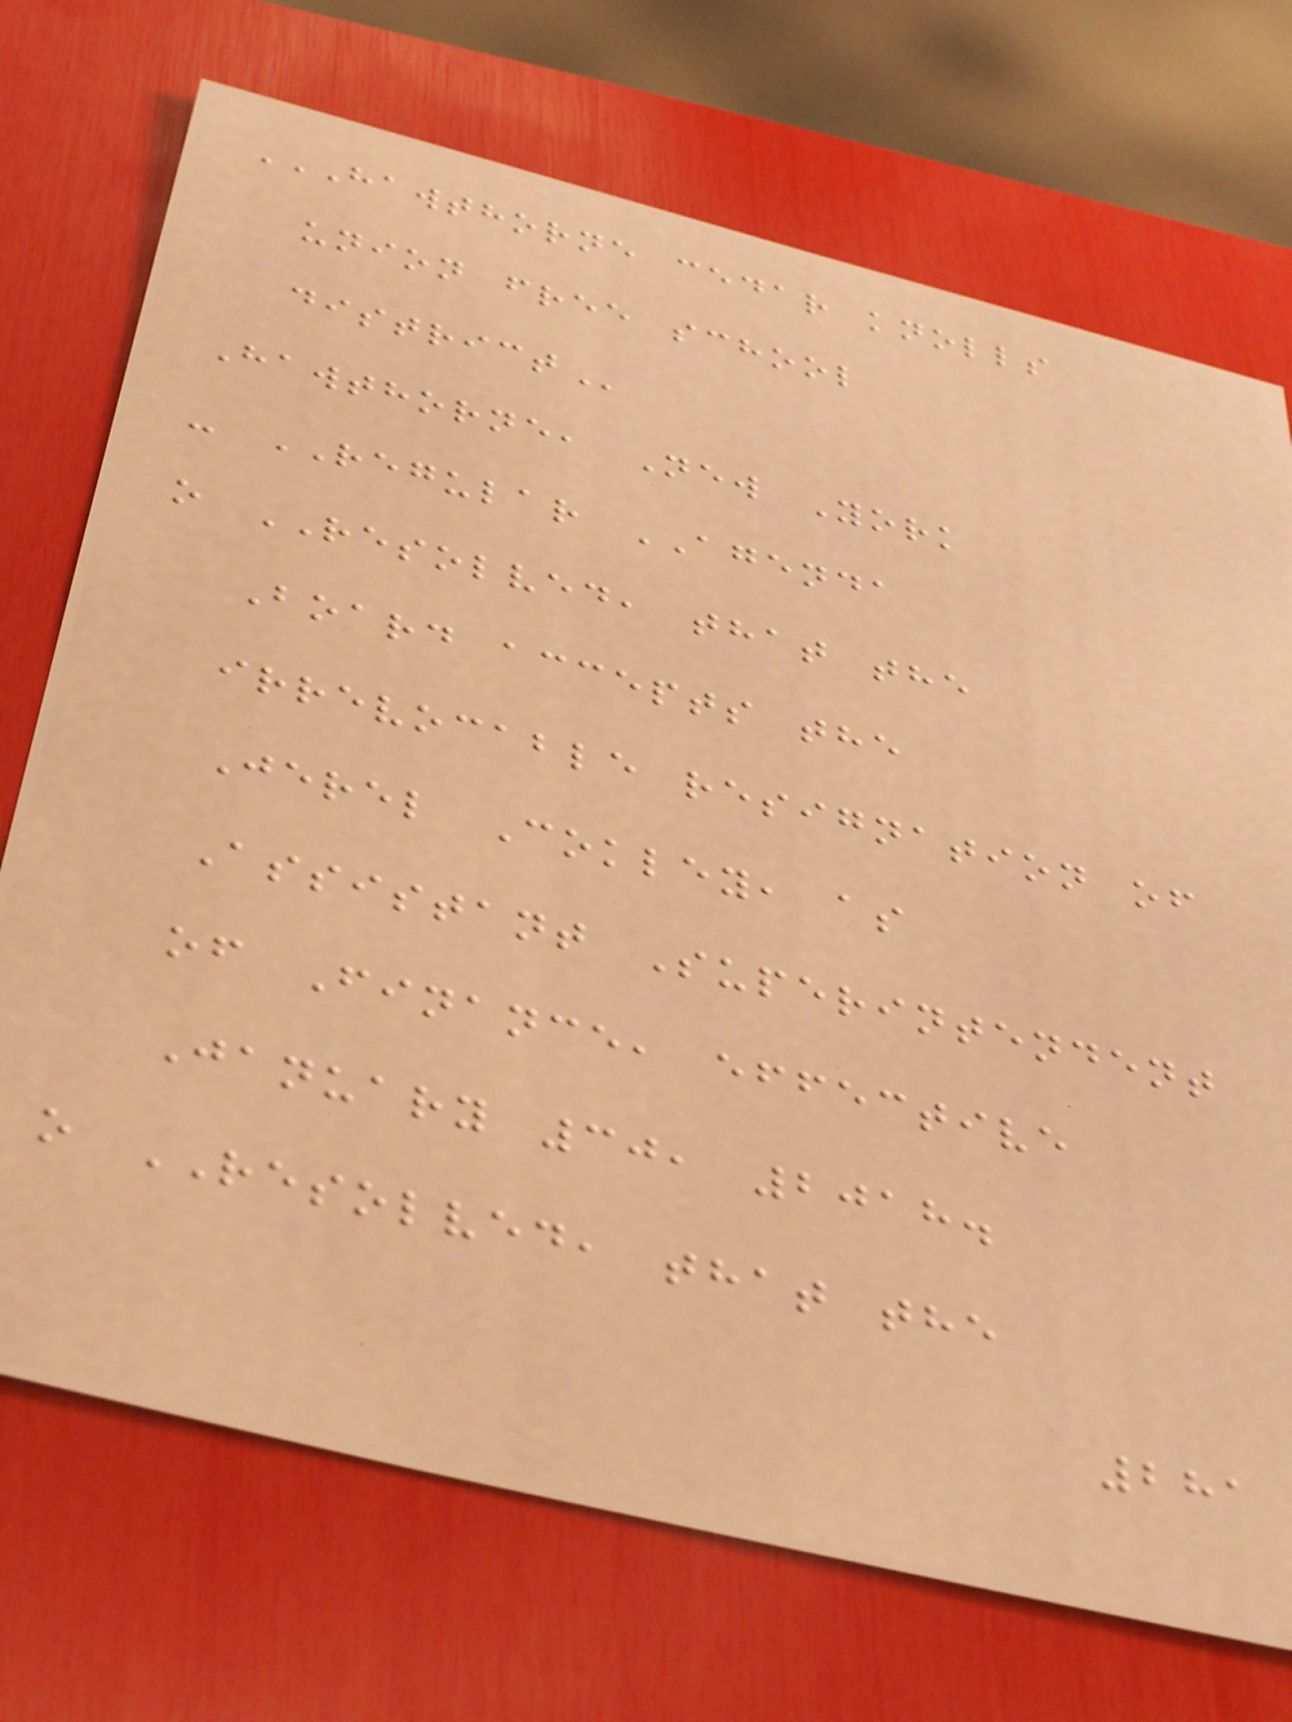HAWTHORNE CEDAR KNOLLS
UNION FREE SCHOOL
DISTRICT
Hawthorne, New York
- REGULAR AGENDA
o RESOLVED, that the
Board accepts the
irrevocable resignation of
Jerel Cokley, as
Assistant Superintendent
of Finance, effective
January 30, 2018.
o RESOLVED, that the
281
